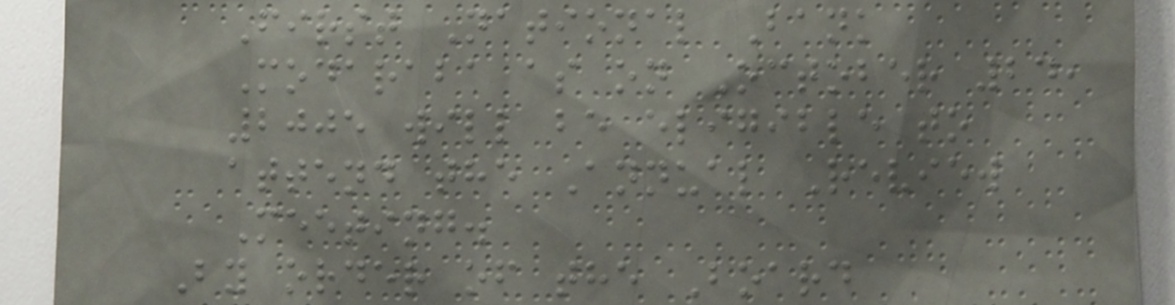First National Bank
Modaraba as on October 24,
2005 will be eligible to
attend the Annual Review
Meeting.
By order of the Board
